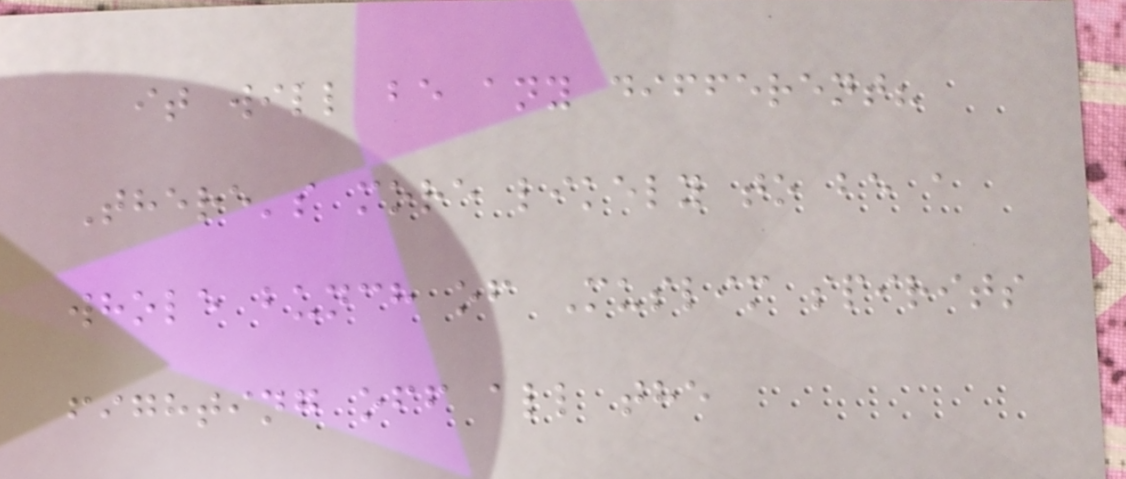it will be any different?
There's more likely to be a
whole bunch of Muslim spirits
fighting off all the
